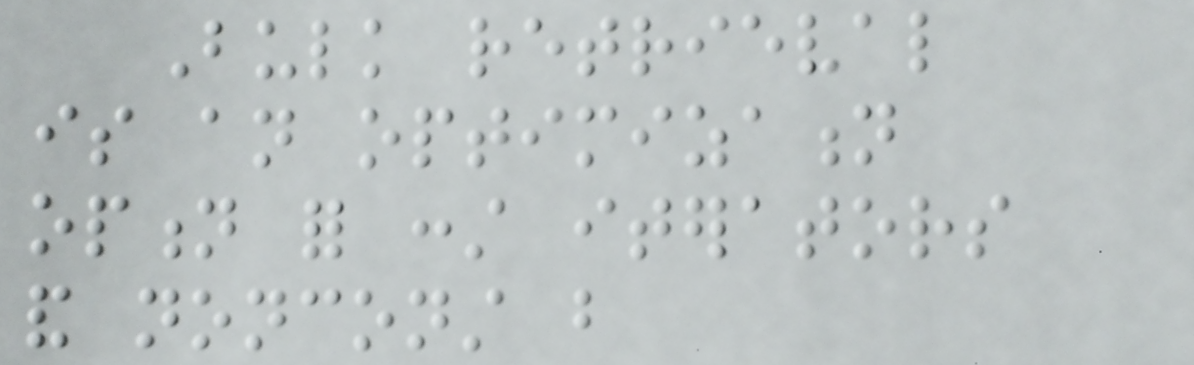Bulk retrieval
is an optimization
option for const iterators
and nonconst but
